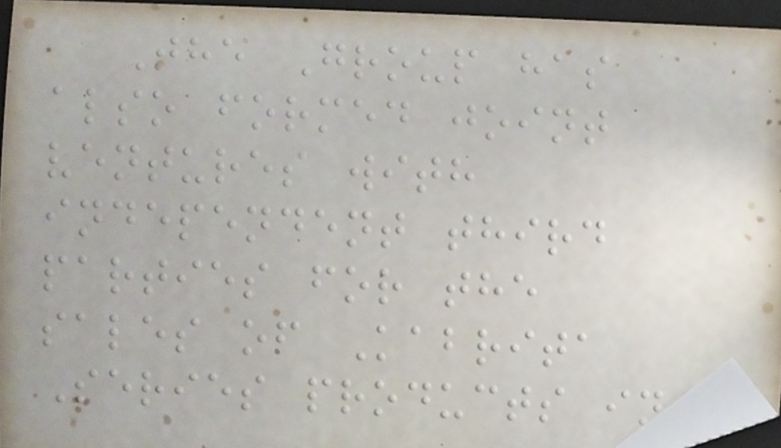The Group has
also formed joint
ventures with
independent third
parties for the
sales of Kabrita
Series products in
